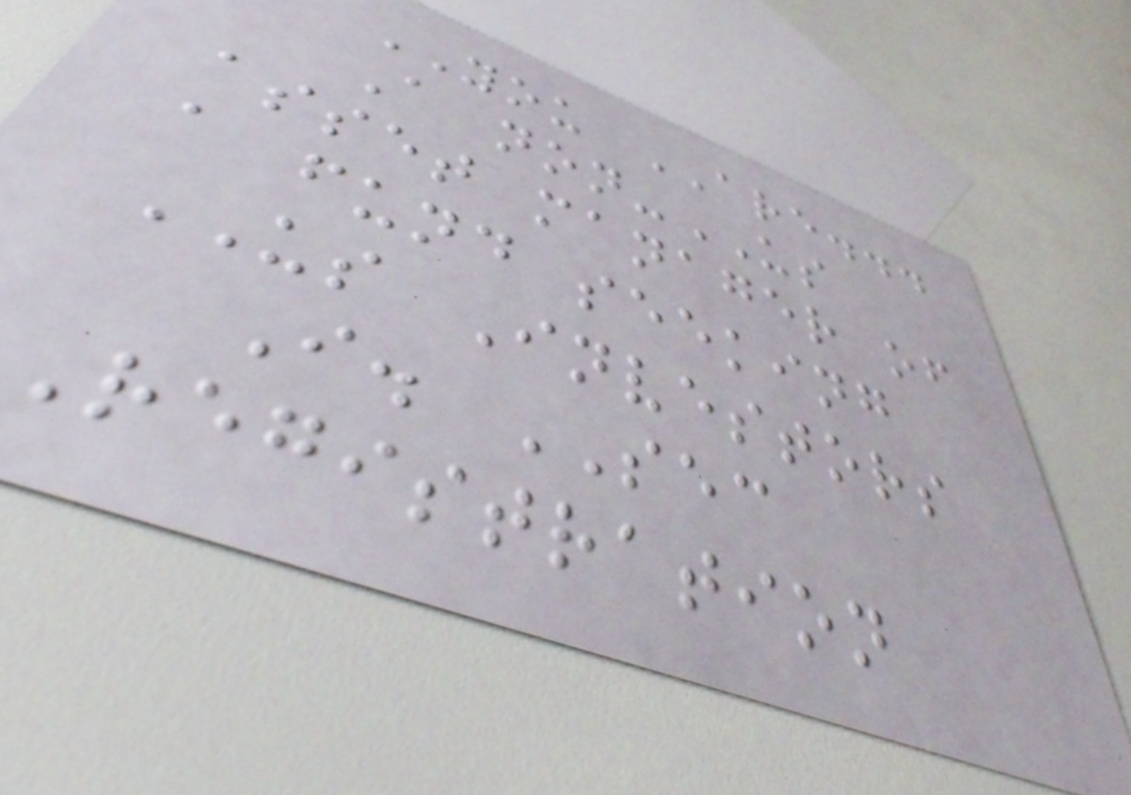YOU ARE...
A non-US
asset manager of
a fund seeking
US Investors
I. SEC
Registration
